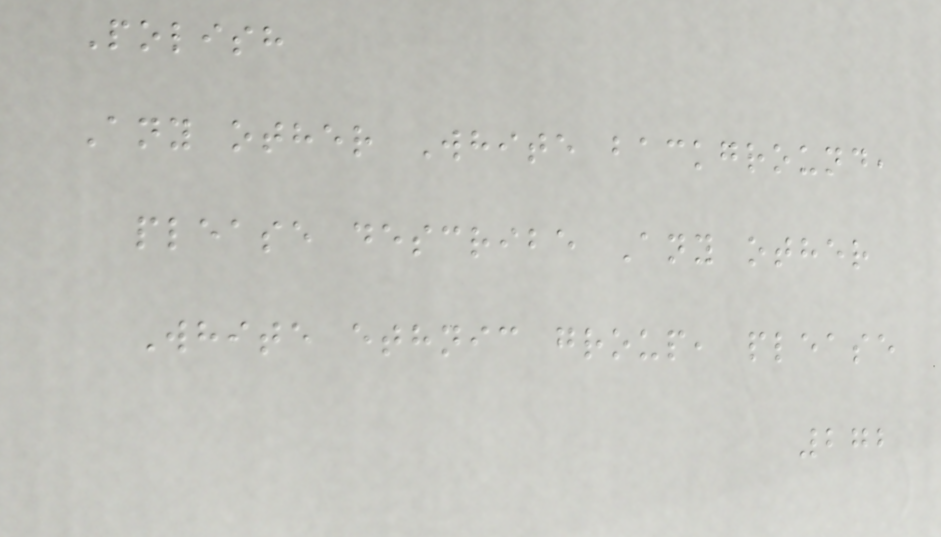Polish
Any other White background,
please describe Any other
White ethnic group, please
272
